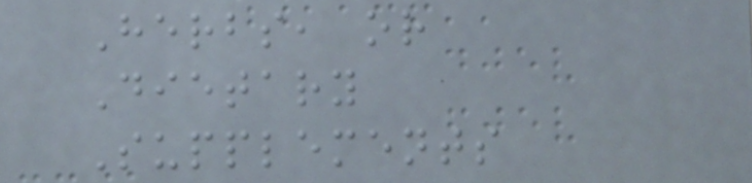Herbs, or
Dietary
Supplements
